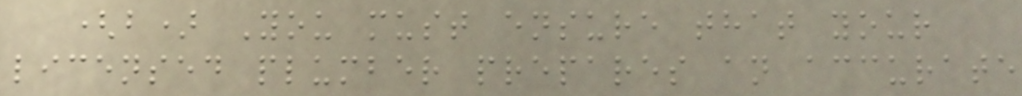(b) You must ensure that your
licensed plumber prepares an accurate
